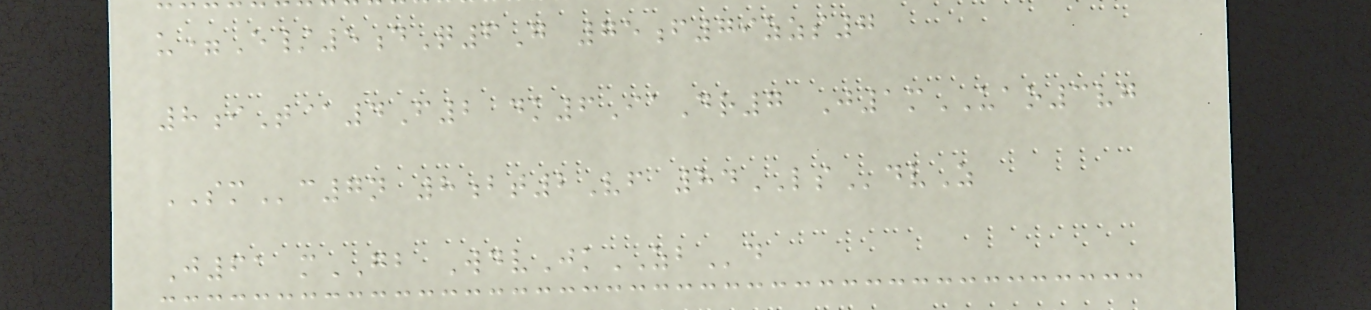u=E/5dQ6G 75f79zzs7
8iT@4F2 dk6IaDr7 J1mUAO3vg
SMc7n 8bt2Vf 84LSdvZ
J61 mGB WdvJkZBd
